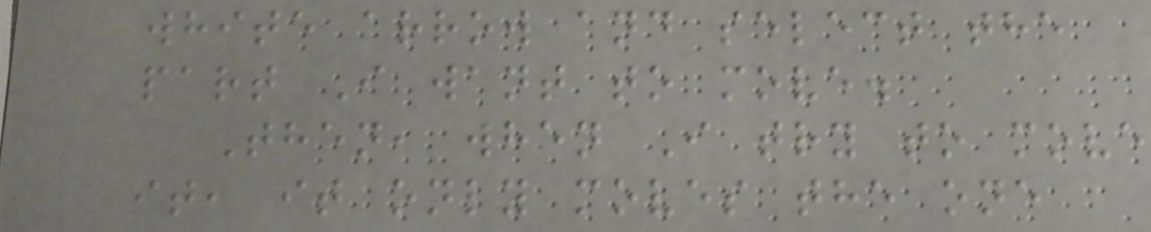white arrow and select the
part I want to move.
Then, when I try to move
it, it only moves the one
